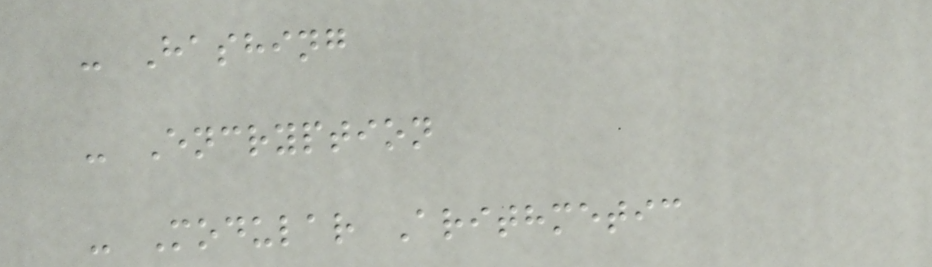- Hashing
- Encryption
- Modular Arithmetic
